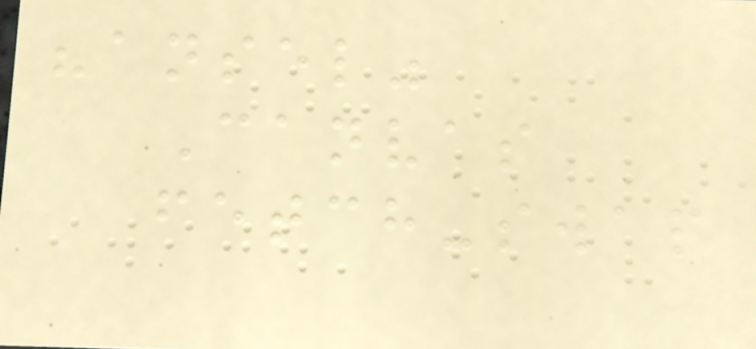"ansel"
Canvas
fetch-swap
